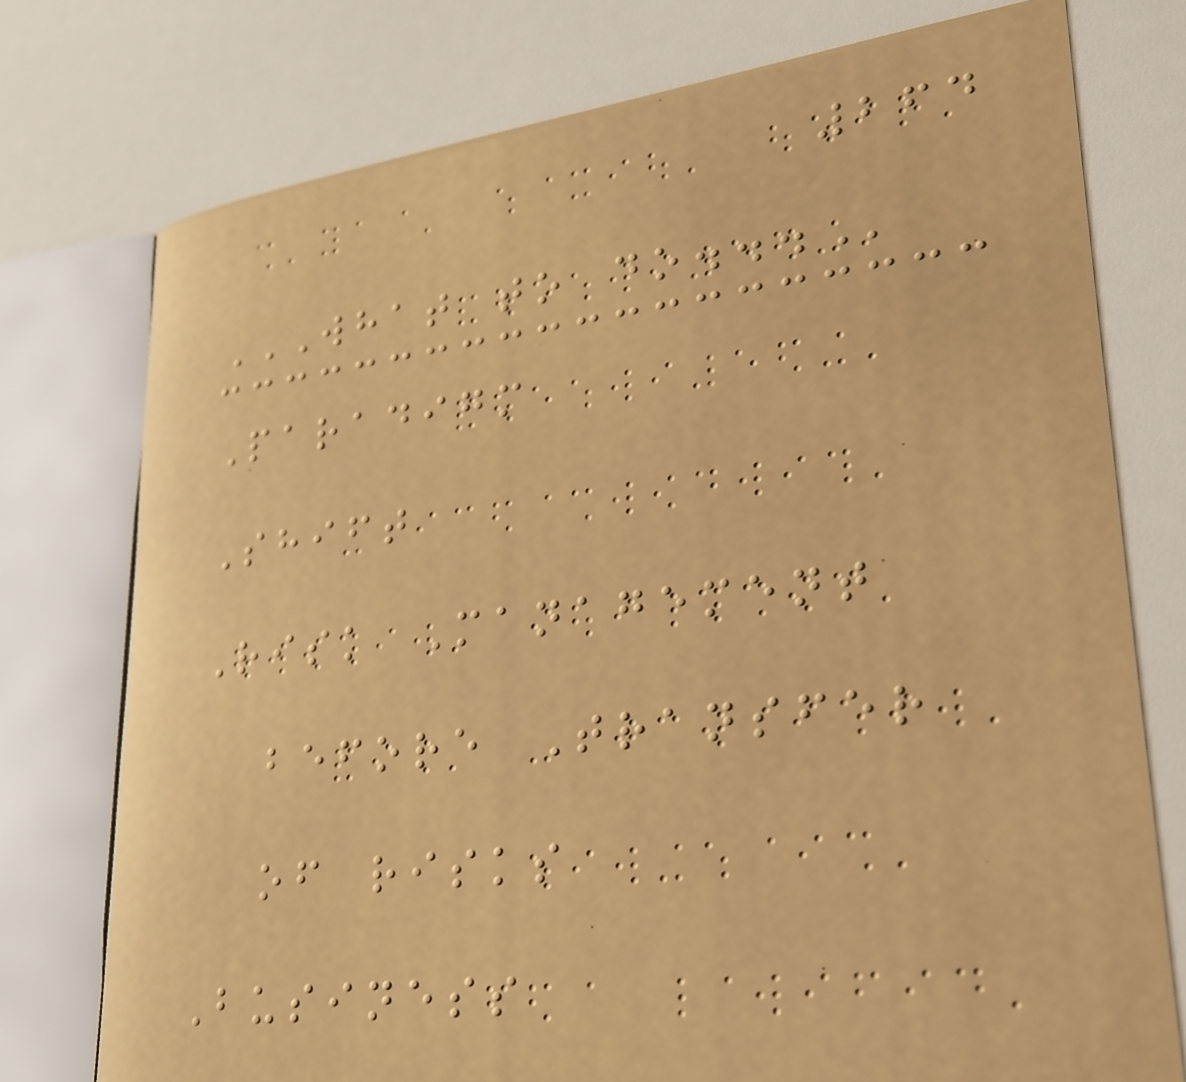264
WHAT TO DO...
Paradigm
Shift
Risk Management
before Transfer
of risks
Business
